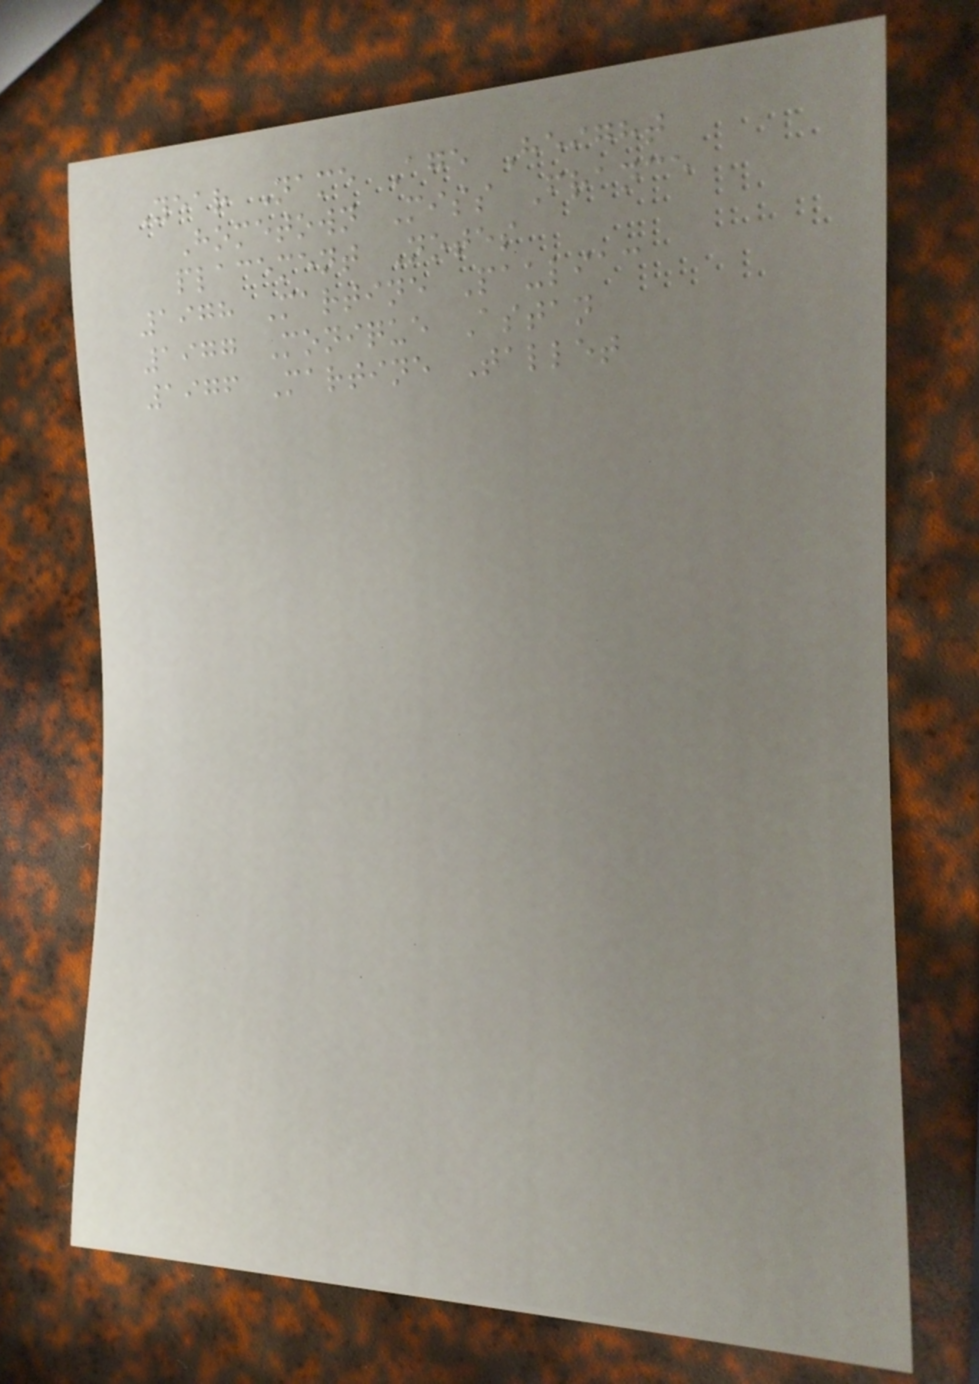Year Name Age Height
Hometown Miss France
placement Notes
1978 Martine Pauliac
1977 Monique Astan
1976 Martine Tallet
